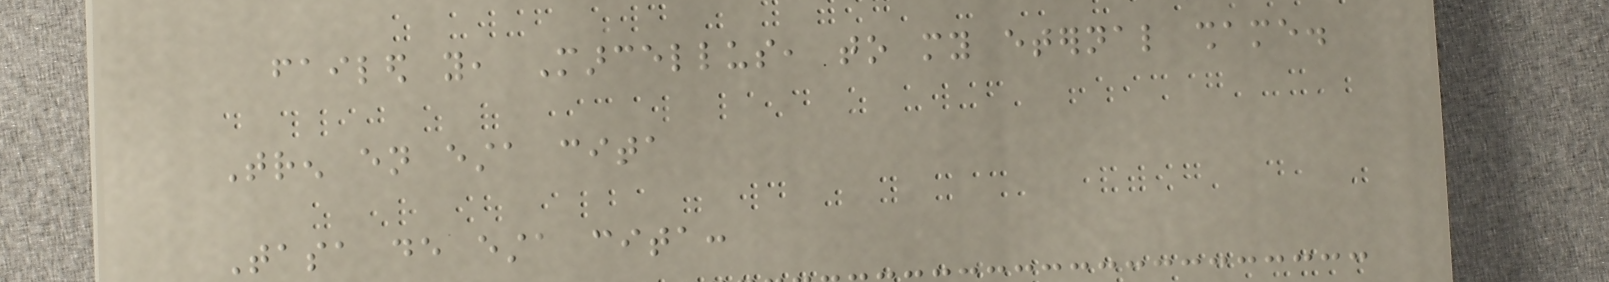failed you, Marcellus, to my eternal shame.
Tren en esta cita
Tasa de esta cita:
